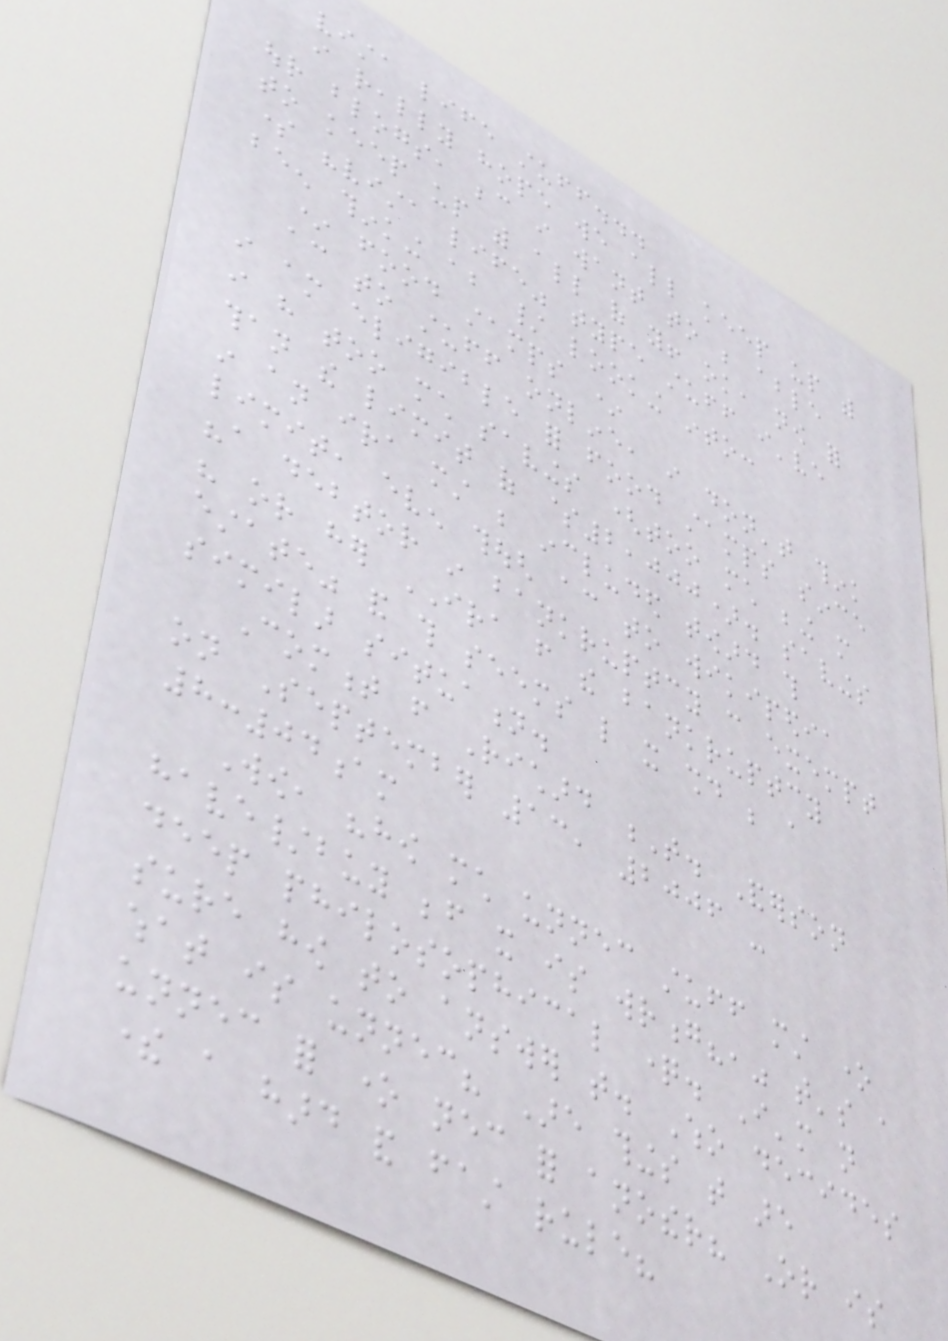vista life stuff...
i really hope we all keep up with
our blogs, because i want to be able
to keep up with all of you! ok, now for
some "vista life" type stuff i've
been thinking about / looking into:
* food stamps *
according to stuff online, i don't think
i am eligible for food stamps since
i have too much savings (too much being more
than the limit of $2,000). savings
in an ira must be included toward this
limit, even though according to wikipedia
"a debtor in bankruptcy can exempt
his or her IRA from the bankruptcy
estate" and this seems like it should be a
similar situation.
Comment from Richard T. Anderson
on September 13, 2006 -
8:04am
Wow, "how much unnecessary stuff must one
have/buy before it is wrong?," that's a
deep philosophical question. I'm not
sure how to answer that. Who decides
what is unnecessary? Are things that are
unnecessary for one necessary for another? Or is
there a hard and fast rule?
